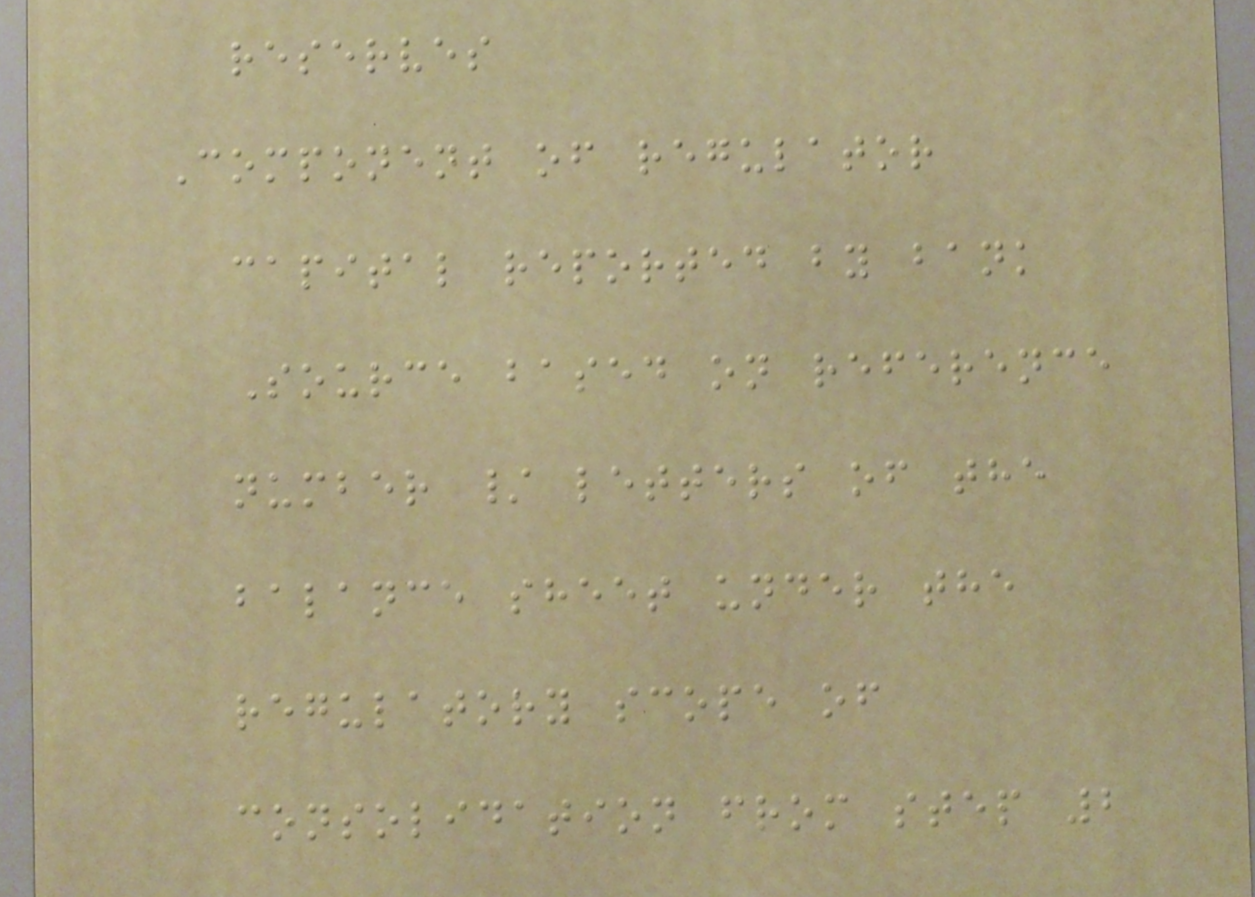reserves
Component of regulator
capital reported by bank
Source based on reference
number / letters of the
balance sheet under the
regulatory scope of
consolidation from step 2
